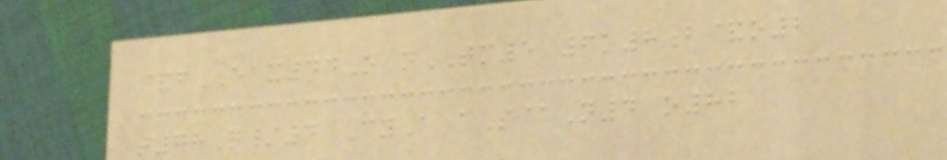&fEAX44O nTM5 6k8b&o2
t78Q/4 CyA aS@N4 o82
